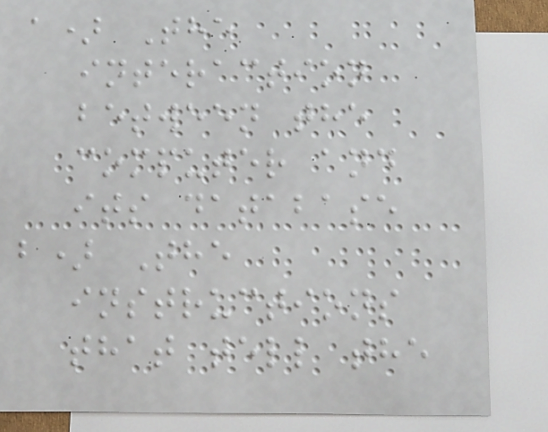a) The
interaction
between the
computer and
its database
b) The
instructions
that tell the
